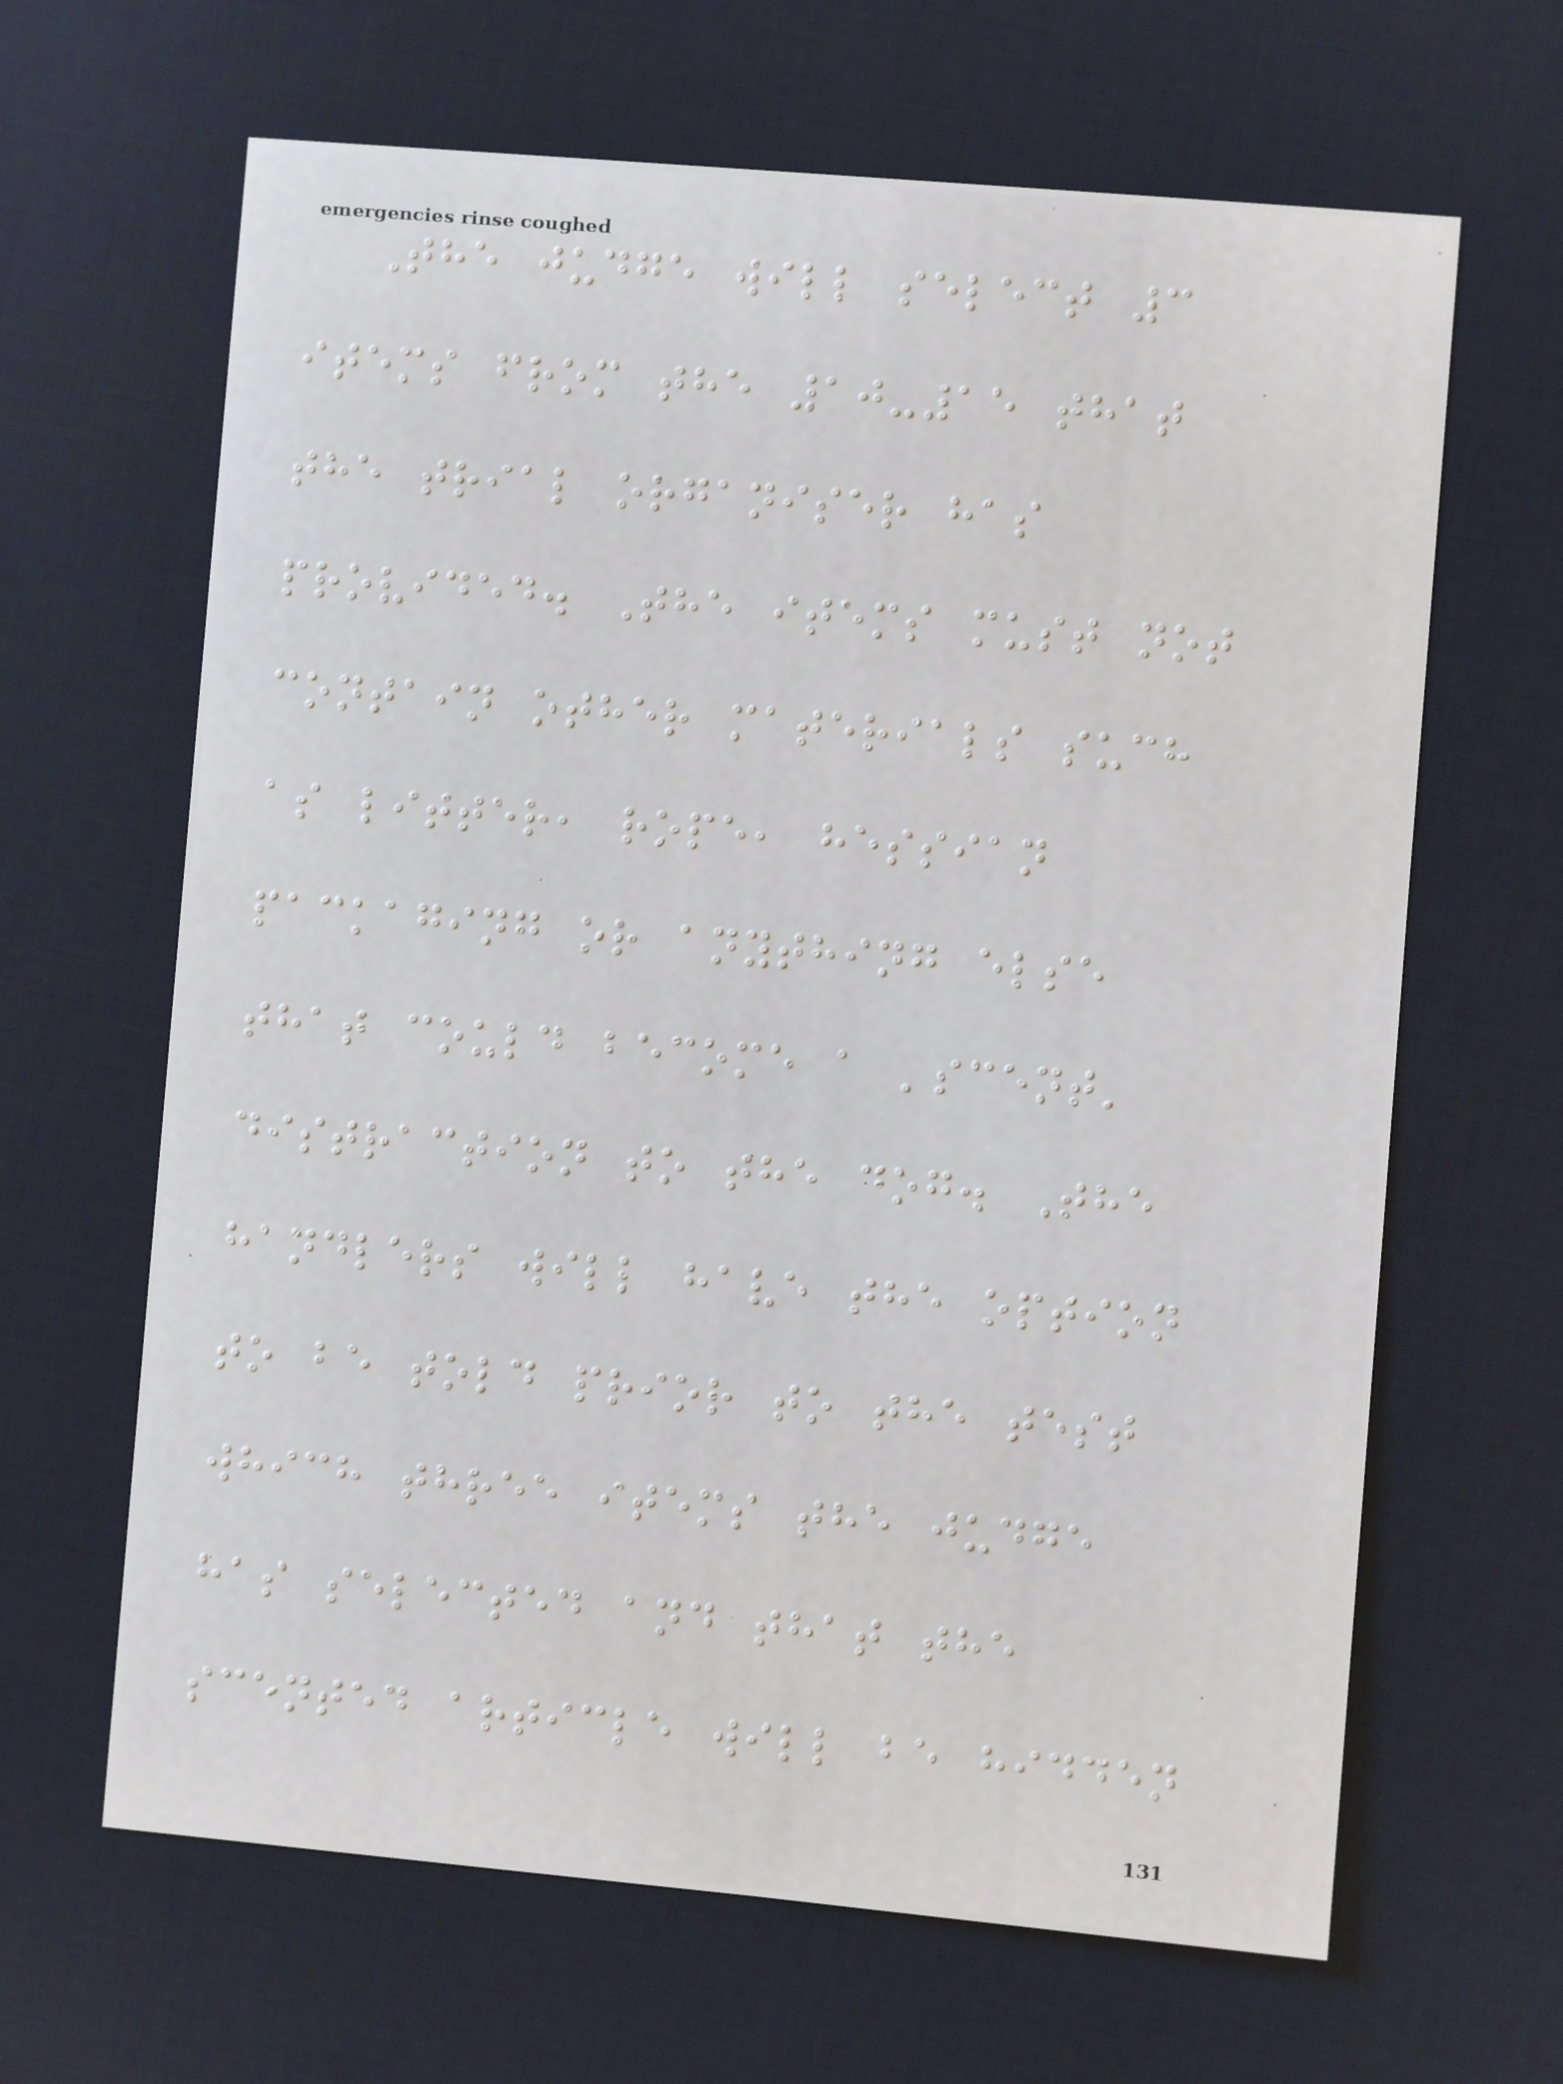The judge will select 3
items from the 10-15 that
the trial organiser has
provided. The items must not
contain other materials such
as litter, rope, hessian
packaging or anything else
that could become a 'scent'
distraction to the dog. The
handlers will have the option
to be told prior to the test
which three items the judge
has selected and that the
scented article will be hidden
